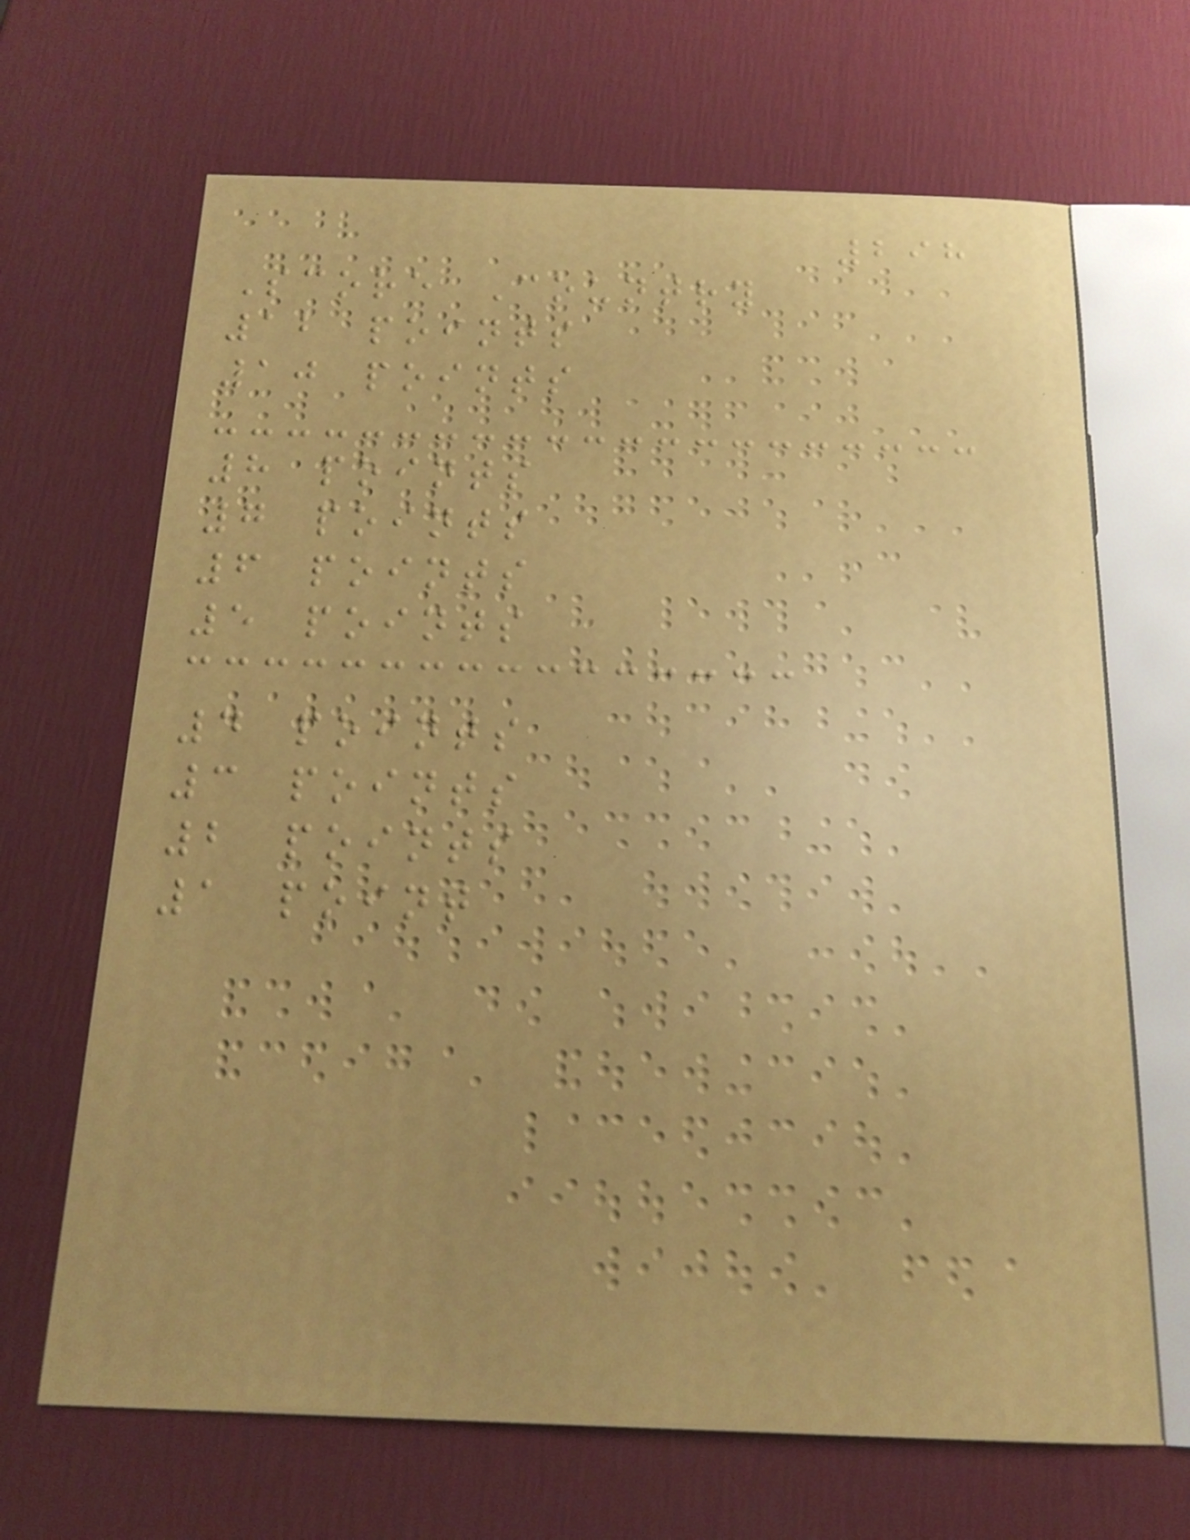298
Score Country
12 points
10 points
8 points
7 points
6 points
5 points
4 points
3 points
2 points
1 point
